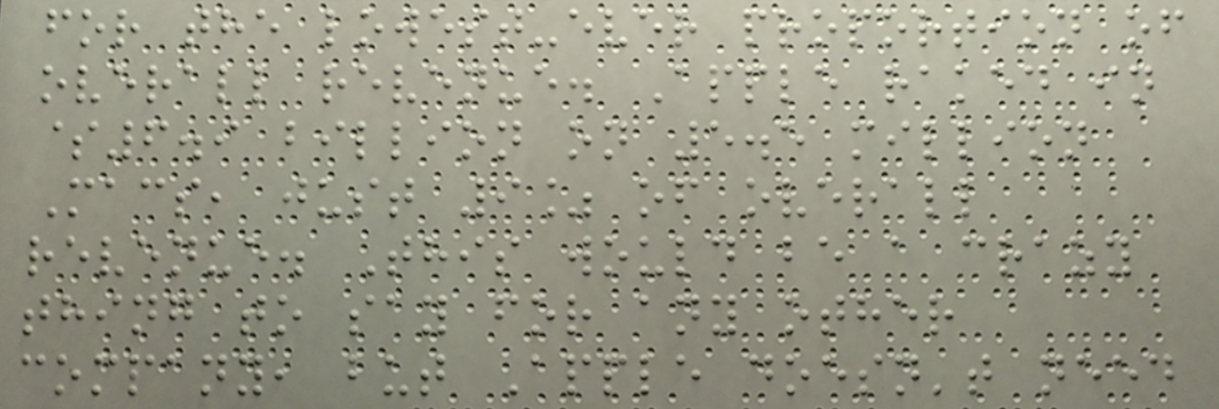for the lowest-ever proportion of
overall revenue. Apple raked in
$6.9 billion on 5.5 million
Macs, just 9% of overall
revenue. This would be a crazy
thing to say for any other
company, but Apple doesn't need
